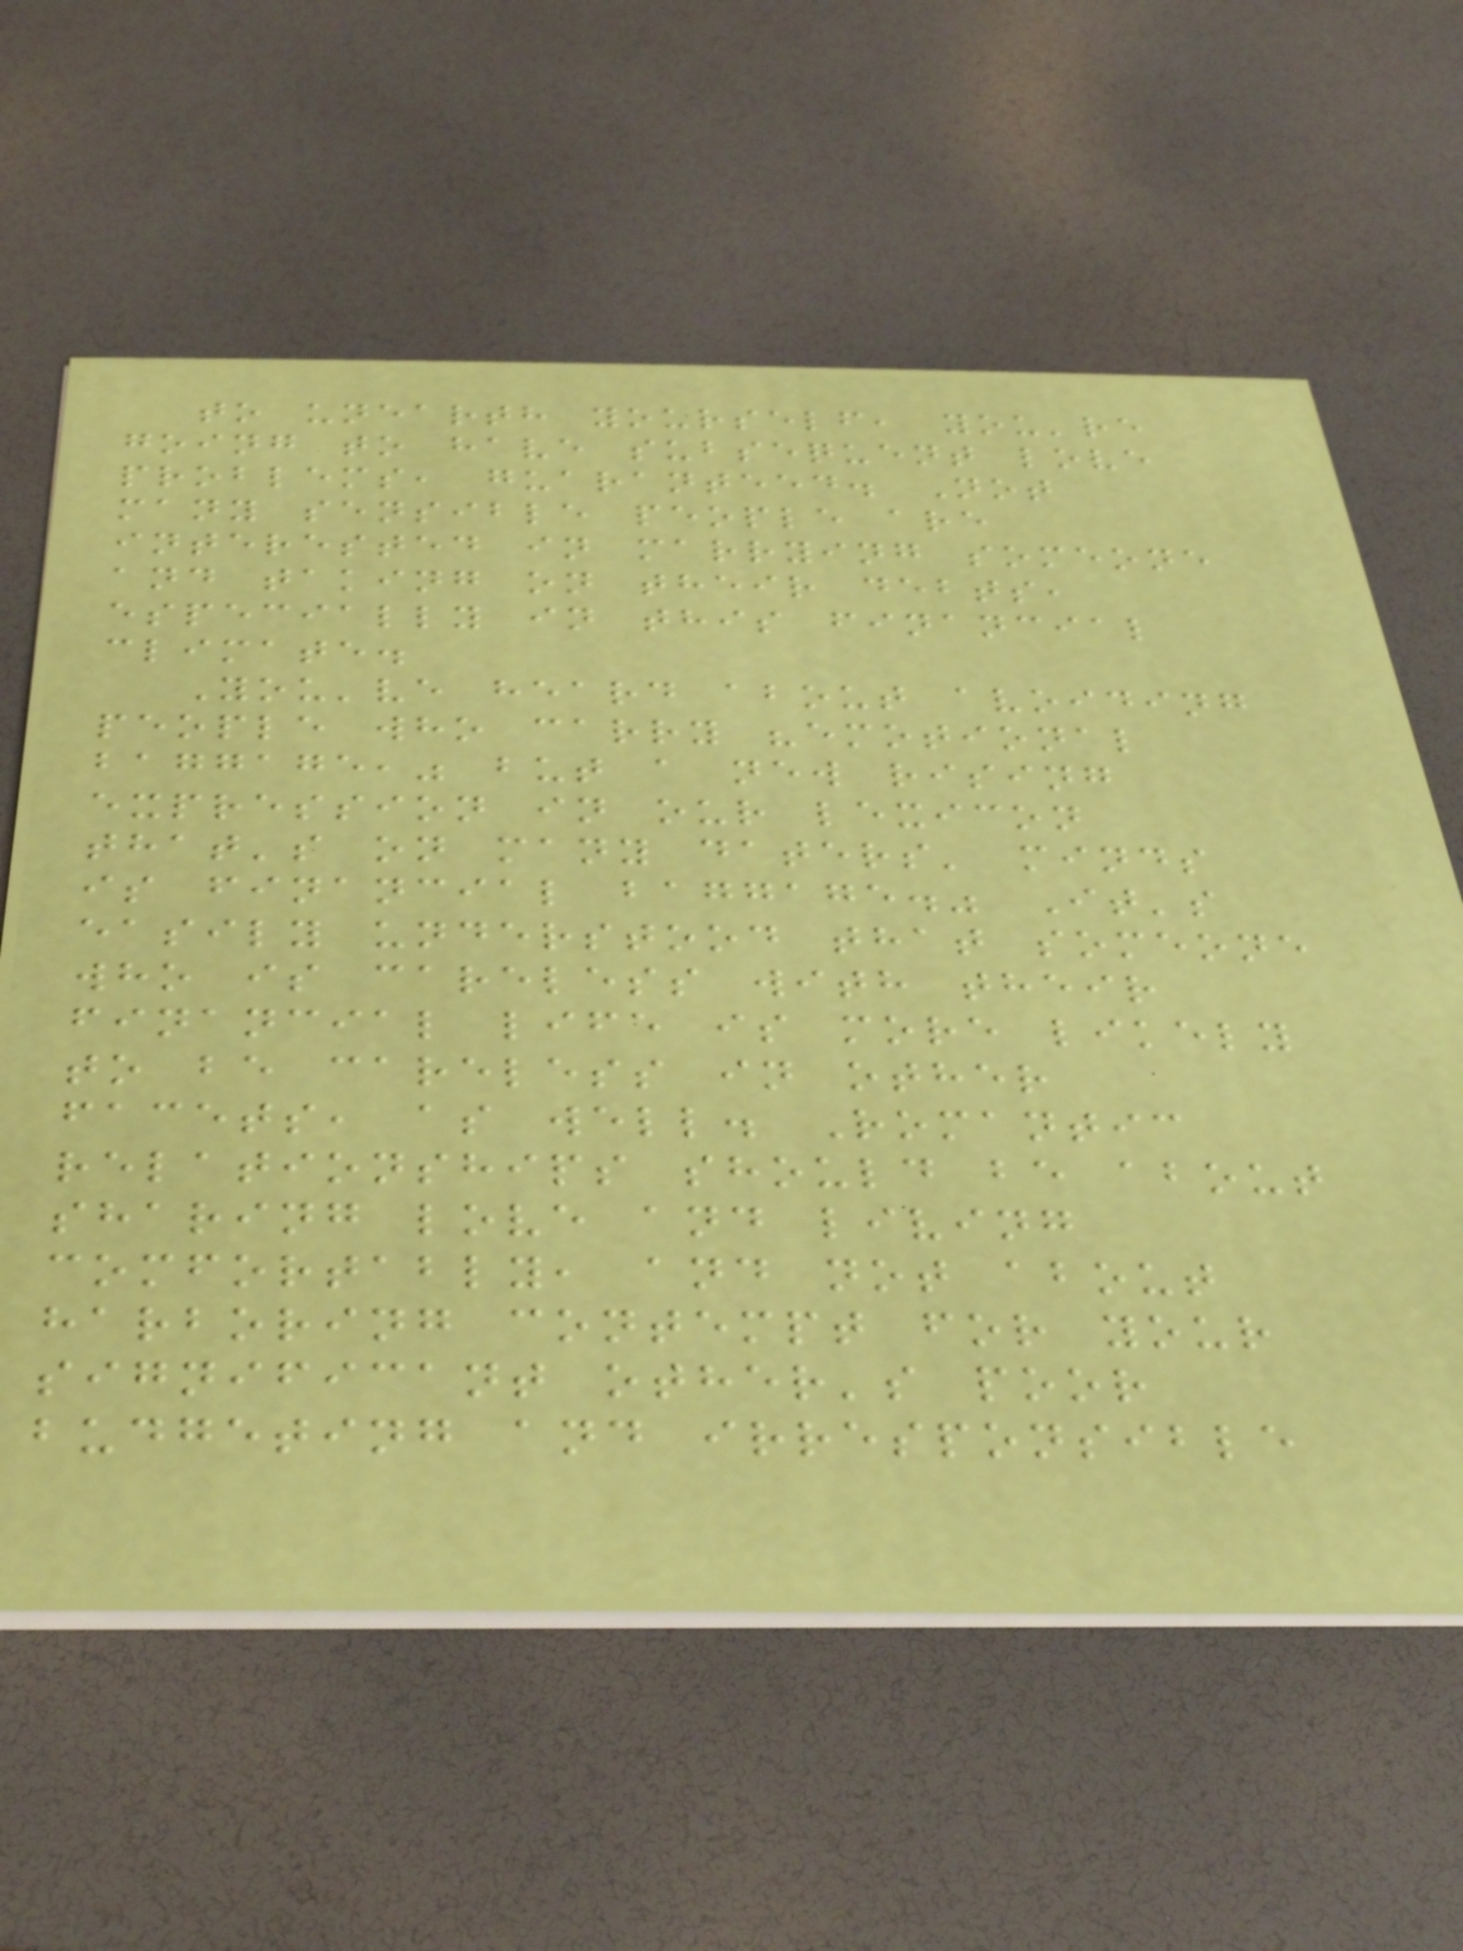to unearth yourself, you're
going to have subsequent love
problems, guaranteed. Not
many sensible people are
interested in marrying someone
and taking on their debts,
especially in this financial
climate.
You've heard about avoiding
people who carry "emotional
baggage," but a new rising
expression in our lexicon
that's on many daters' minds
is financial baggage." It's
easily understood that someone
who is careless with their
financial life is more likely
to be careless in other
facets, as well. Romantic
relationships should be about
sharing love and living
comfortably, and not about
harboring contempt for your
significant other's poor
budgeting and irresponsible
